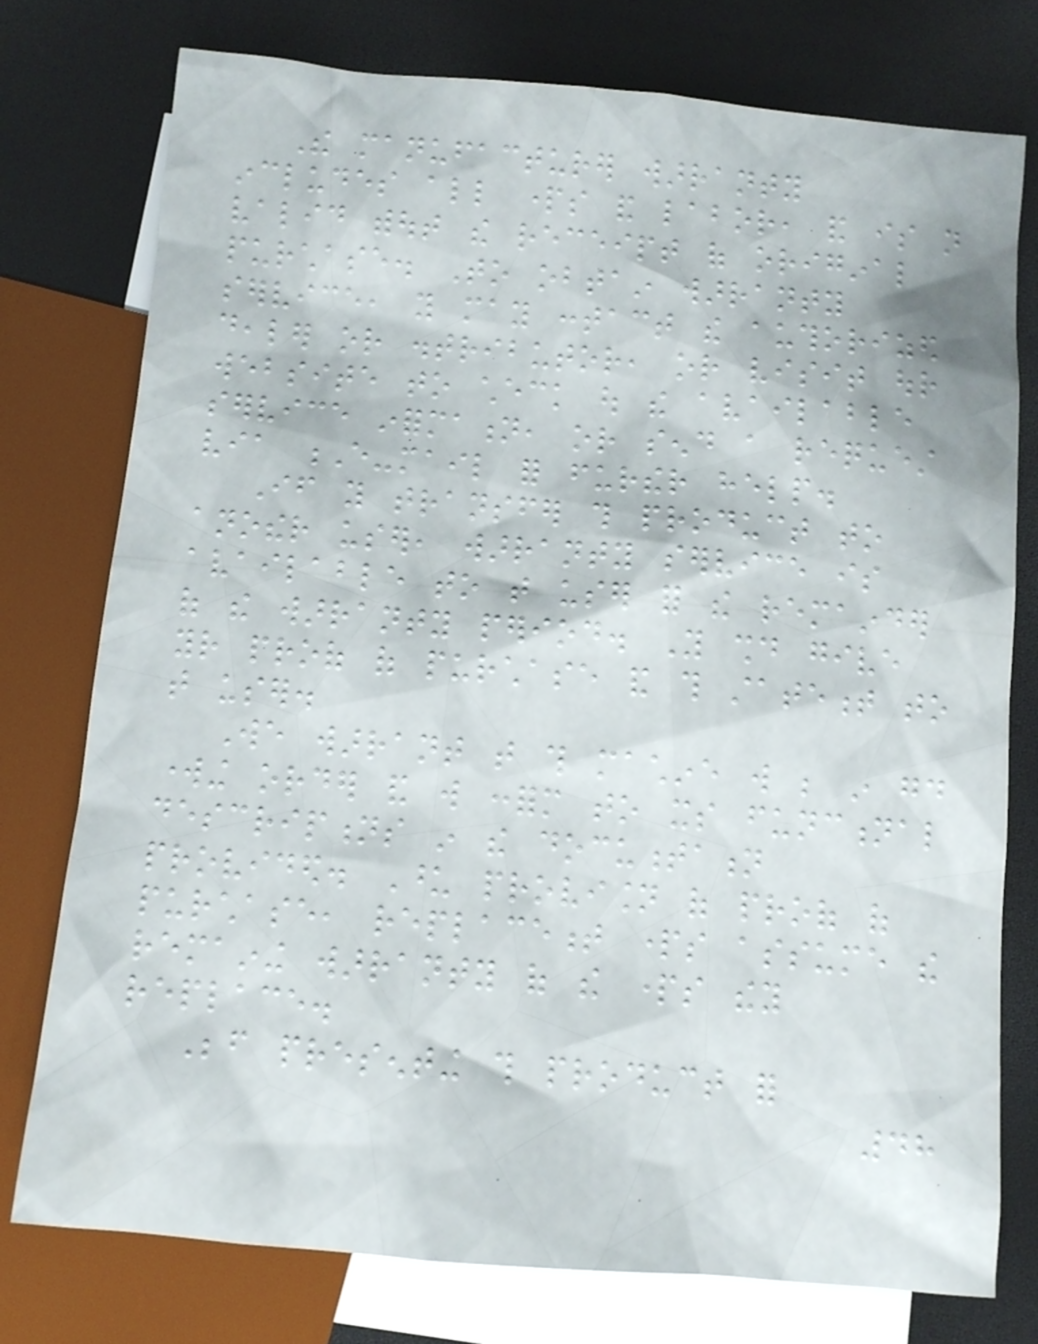The manufacturer warranty
includes all parts and labor, and is not
valid without the receipt of original
purchase. To obtain warranty
service, you may contact the authorized
dealer or distributor, or visit our
website to check out the available
service information, or send a request
via E-mail for further help.
If you transfer this product to
another user, warranty service is
available to that user for the remainder
of the warranty period. You should give
your proof of purchase and this statement to
that user.
We warrant that this machine will be in good
working order and will conform to its functional
descriptions in the documentation
provided. Upon provision of proof of
purchase, replacement parts assume the
remaining warranty of the parts they
replace.
Before presenting this product for
48
